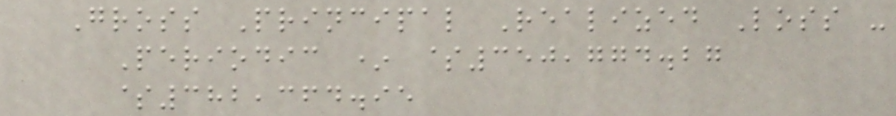Gross Principal Realized Loss -
Periodic * $350,774.27
$382,364.95
